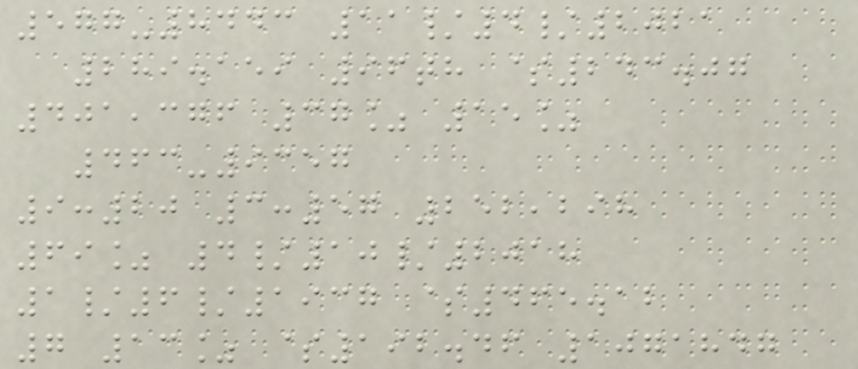577-8443 11/4/2021
289.159 96th $243.07
401,376 37% 15%
463-9357
9:20 3:57 252,298
69% 4/10/2018
1/6/1937 $465.12
7 13% $192.46 1071847
